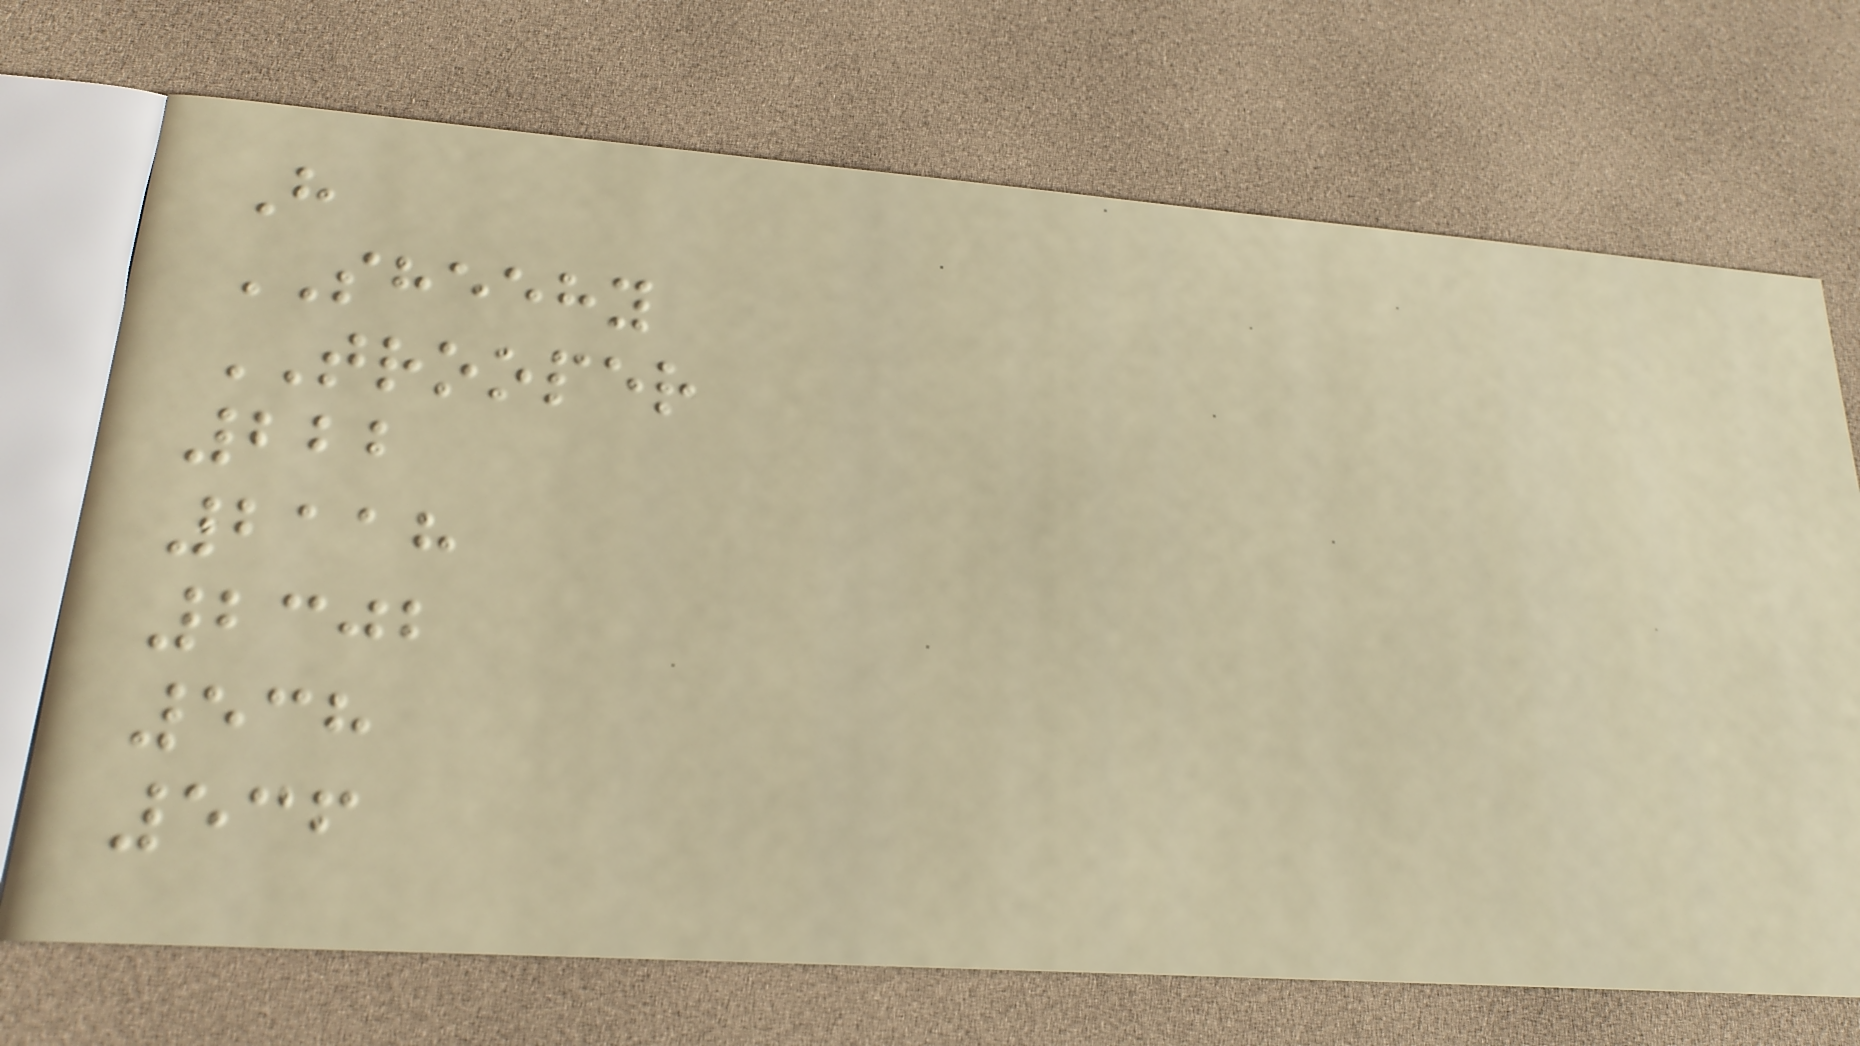H
SHEEHY
TROOPER
222
2118
2302
538
536
